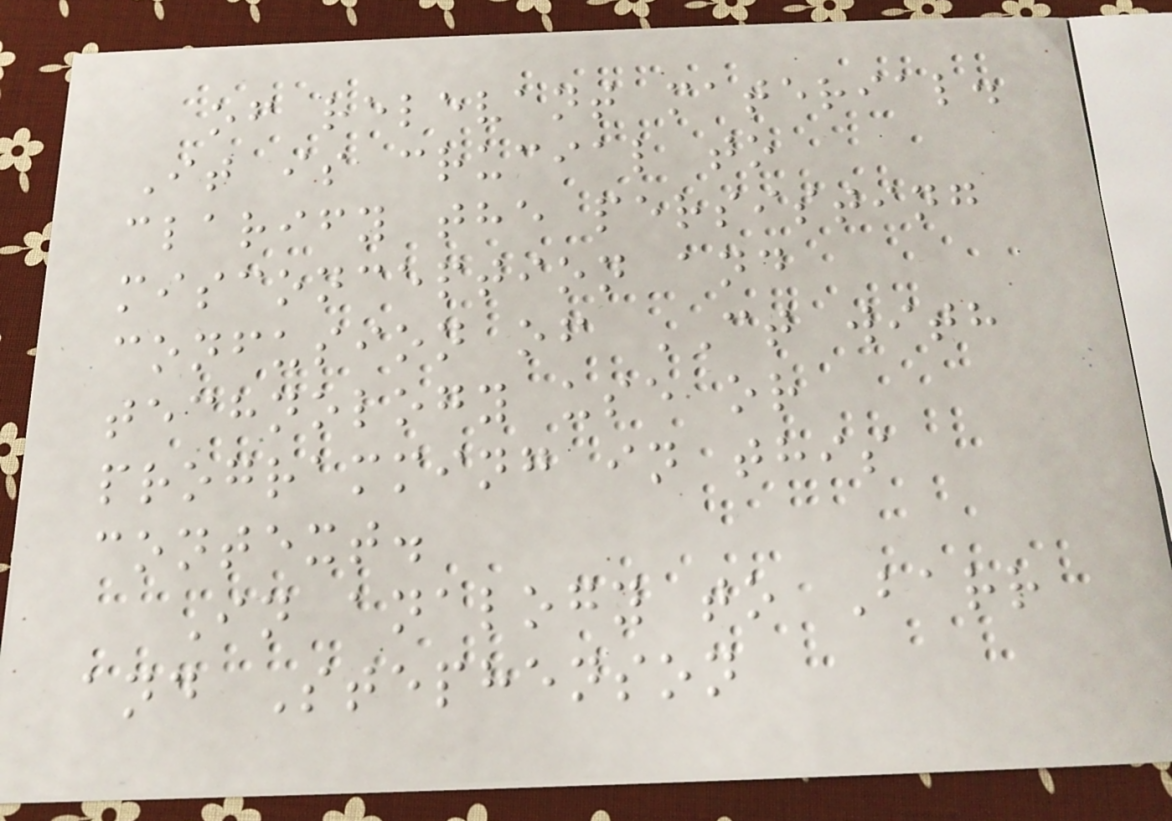of relevant material.
It is crucial to
clarify the persisting
misconception and
confusion of CT with
technology use or
programming in this
context.
In analogy to Barr
and Stephenson
